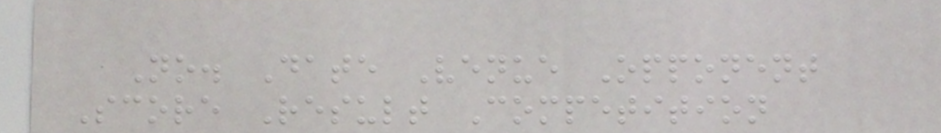No. Date Venue Opponent
Score Result Competition
